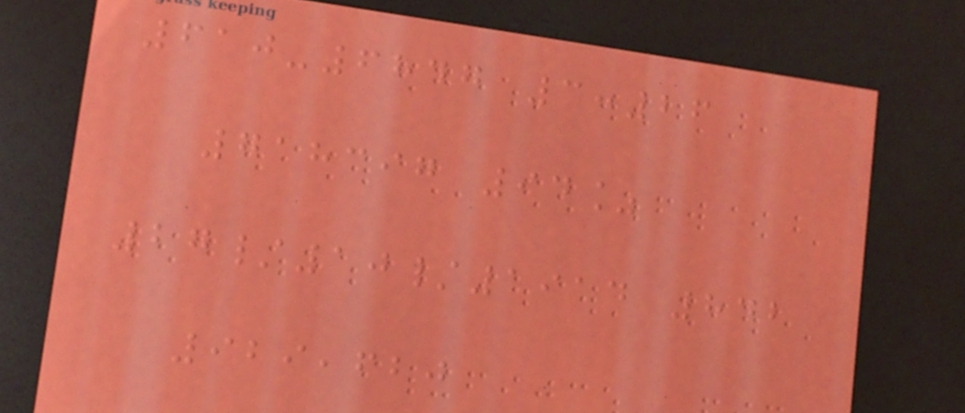610-6847 3:26
718397 94%
27/10/1914 842
929,620
